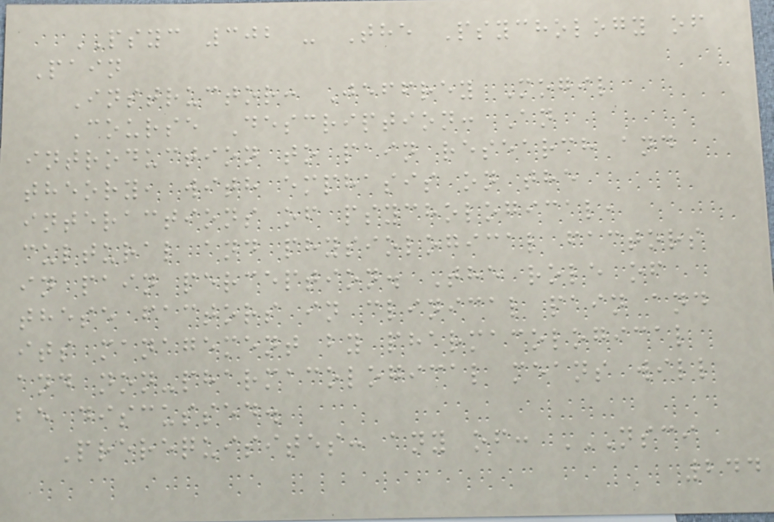PSYC 302 - The Psychology of
Pain
Instructor: Jeffrey Mogil
Course Description: An
introduction to pain research and
theory, with emphasis on the
interactions of psychological,
cultural and physiological factors
in pain perception. The role of
these factors in clinical pain and
its management by pharmacological
and non-pharmacological means will
be discussed.
Prerequisites: any of: NSCI
244
